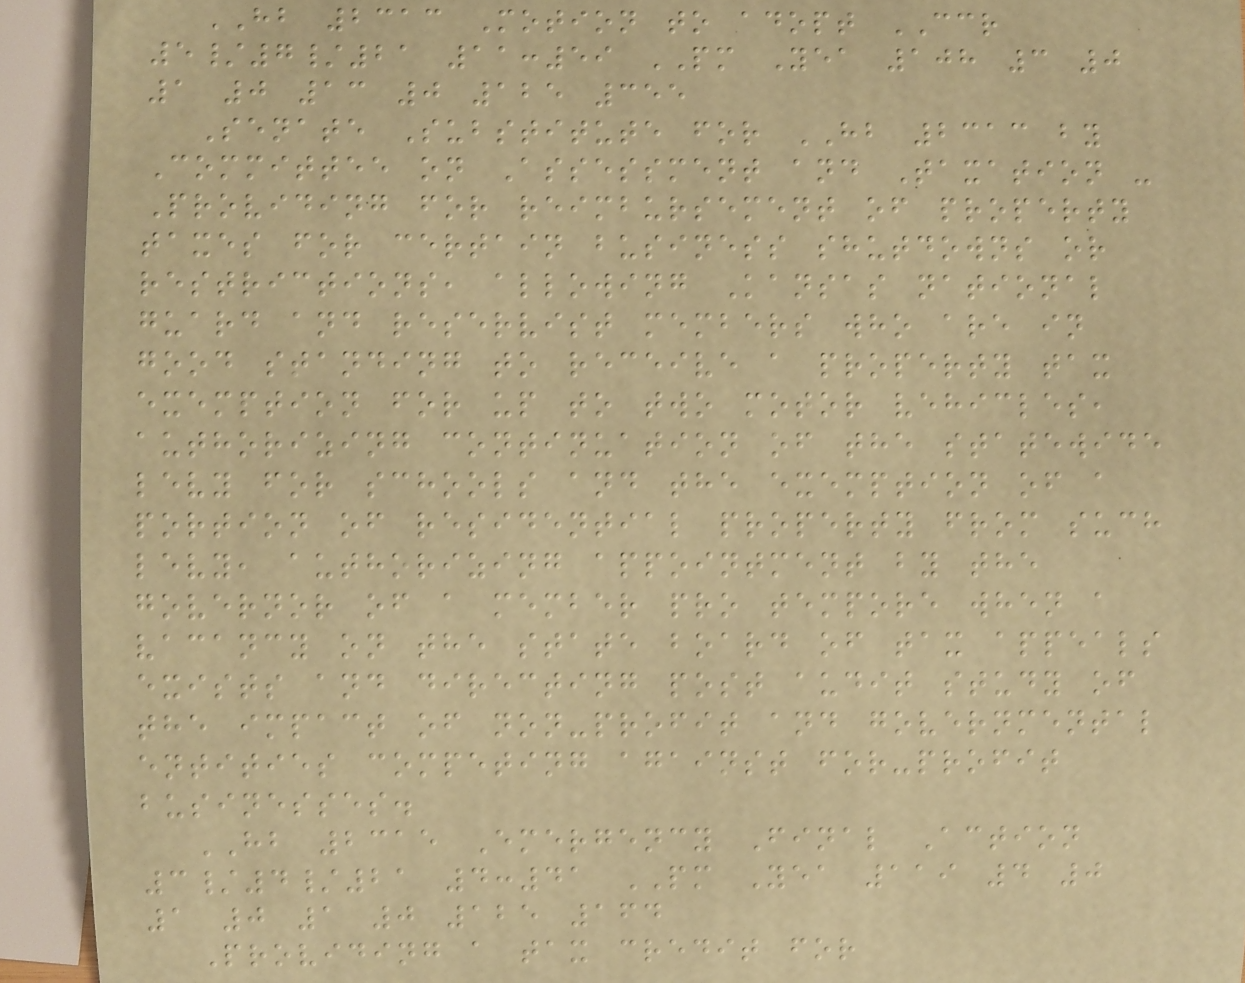HB 2313 Motion to adopt CCR
5/7/21 11:59 PM Yea 108 3 0
1 0 13 0 125 355
Senate Substitute for HB 2313 by
Committee on Assessment and Taxation -
Providing for reimbursement of property
taxes for certain business shutdowns or
restrictions, allowing Kansas national
guard and reservist members who are in
good standing to receive a property tax
exemption for up to two motor vehicles,
authorizing continuation of the statewide
levy for schools and the exemption of a
portion of residential property from such
levy, authorizing appointment by the
governor of a member pro tempore when a
vacancy on the state board of tax appeals
exists and directing post audit study of
the impact of non-profit and governmental
entities competing against for-profit
businesses.
HB 2315 Emergency Final Action
3/4/21 4:41 PM Yea 119 4 0
1 0 1 0 125 164
Providing a tax credit for
